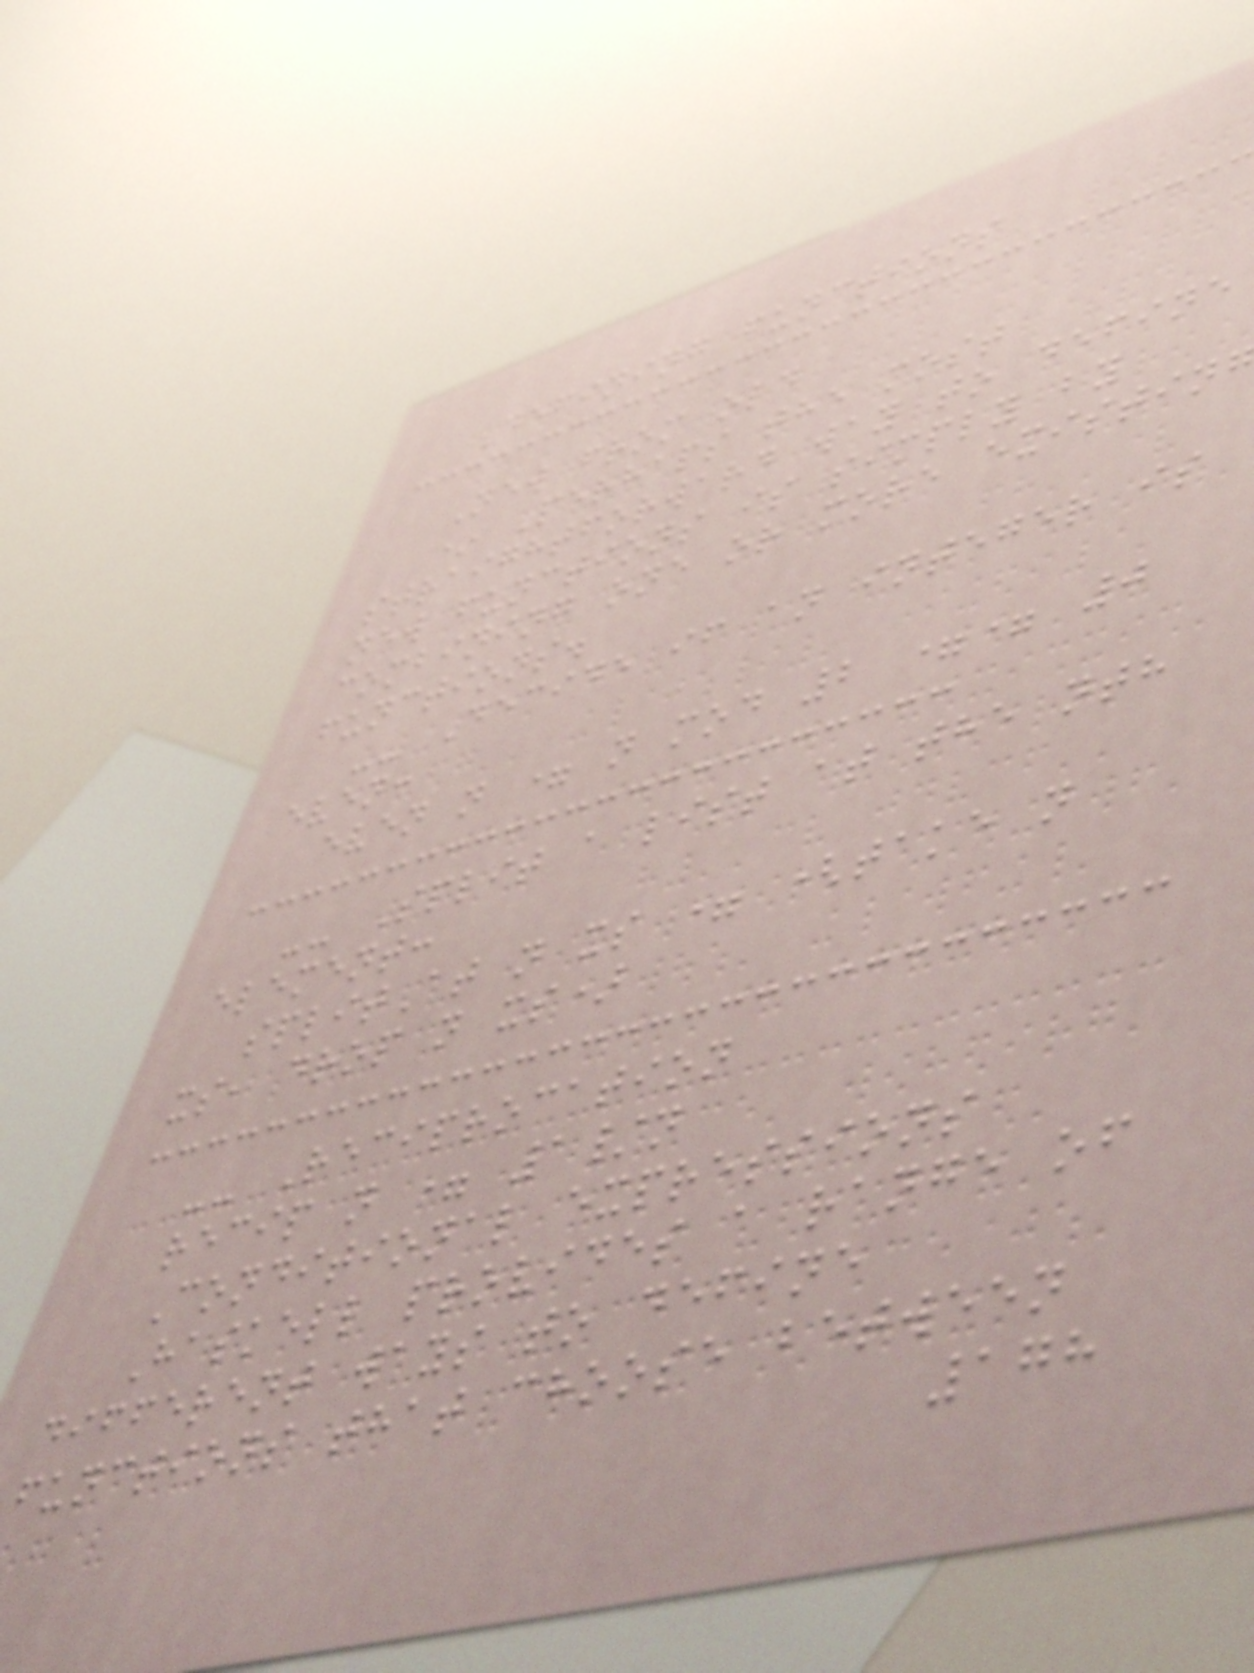Defining functions
New from old
* Perhaps the most
straightforward way to define
new functions is simply by
combining one or more existin
functions.
-- Decide if an integer is
even:
even n = n mod 2 == 0
-- Split a list at the nth
element:
splitAt n xs = (take n
xs, drop n xs)
-- Reciprocation
recip n = 1/n
Conditional expressions
Haskell provides a range of
different ways to define
functions that choose between
178
